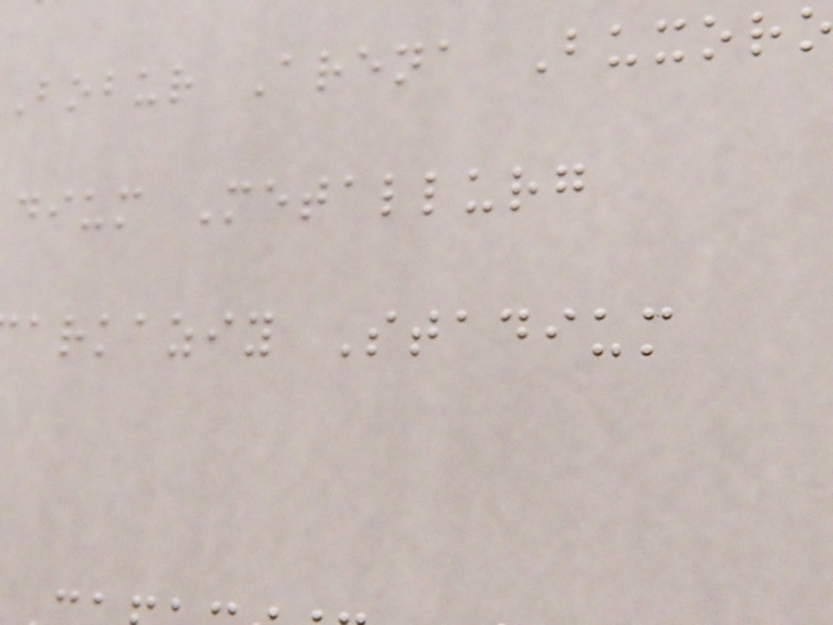Bobur Arena Buxor
dium Metallurg
arkaziy Stadium
